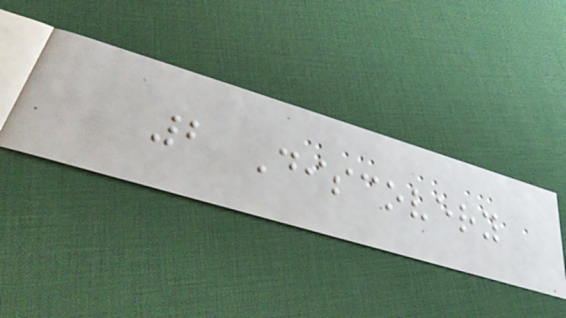2 Discovery
